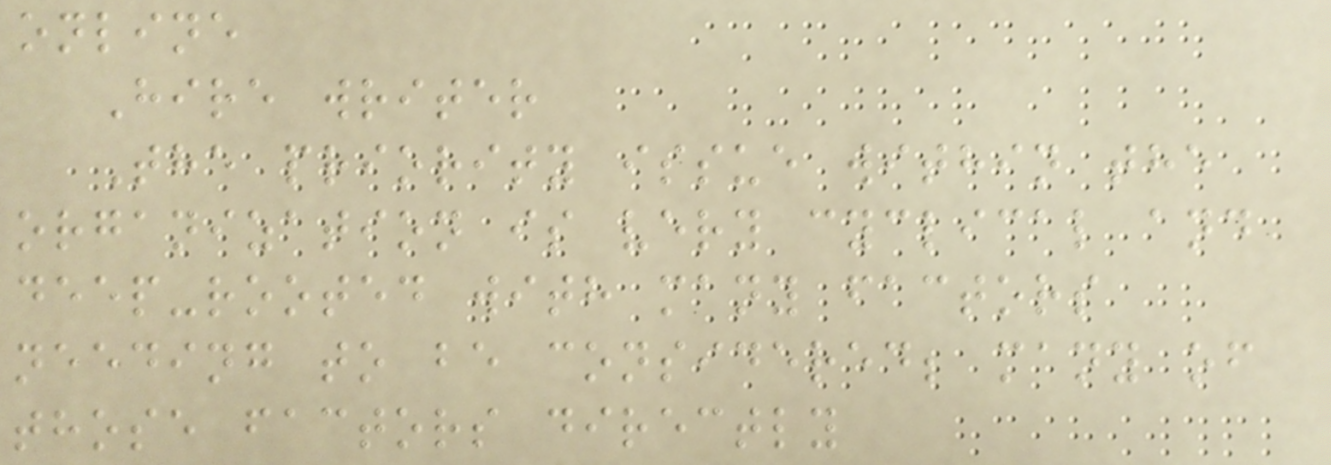online
Hire writer
The priority issue within the
organization is very cyclical and
deep-rooted with many factors
needing to be considered; many of
those factors directly
